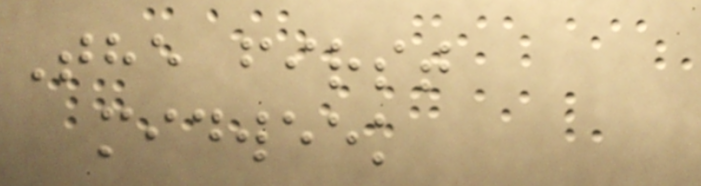The first
midweek
